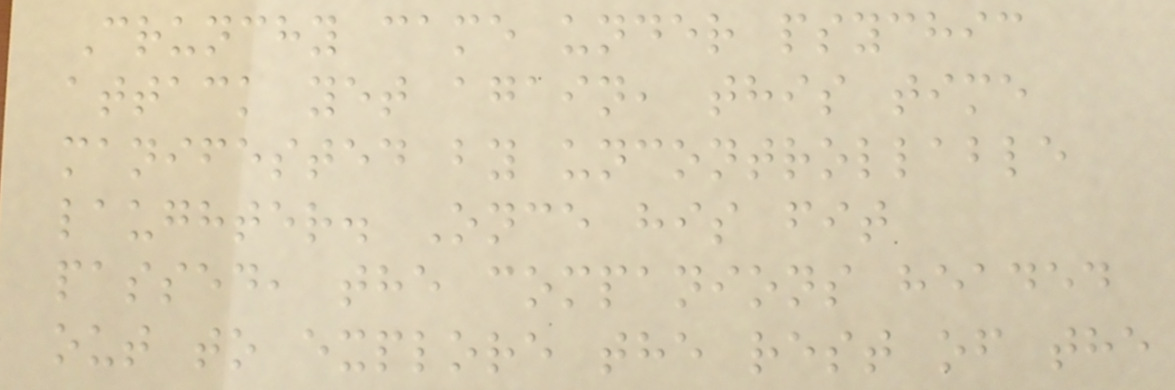Crunchy came under psychic
attack yet again, this time
manifested by uncontrollable
laughter. Once his fit
passed, the companions headed
out to explore the rest of the
